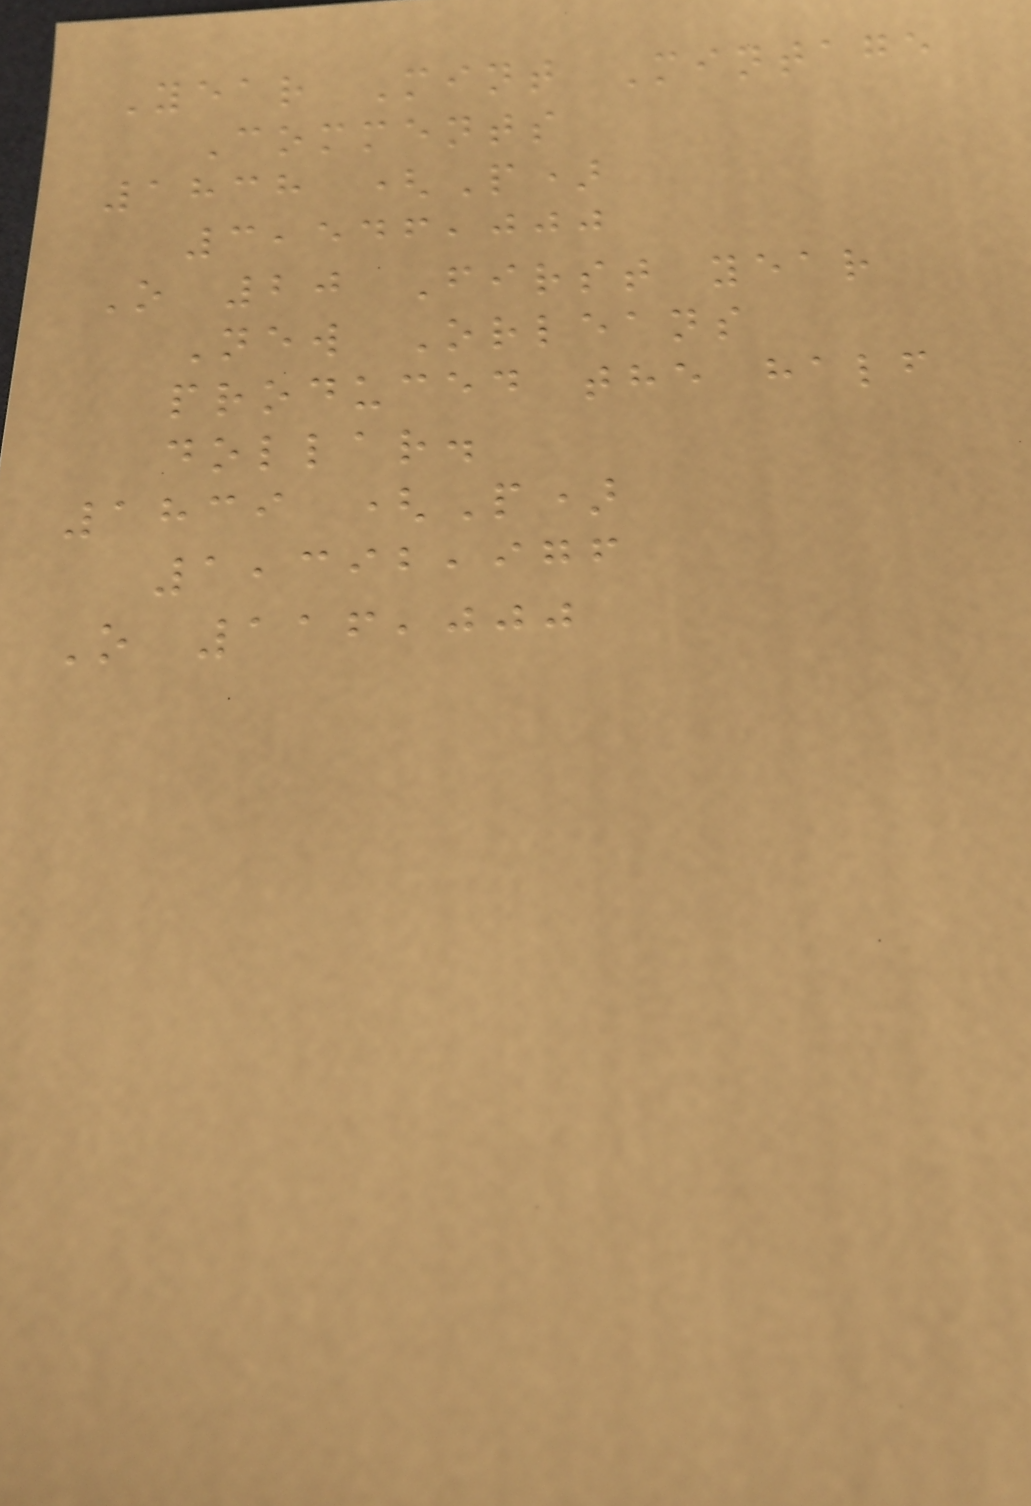Year Mint Mintage
Comments
1838 (P)
3,546,000
O 20 First year
New Orleans
produced the half
dollar.
1839 (P)
1,392,976
O 116,000
